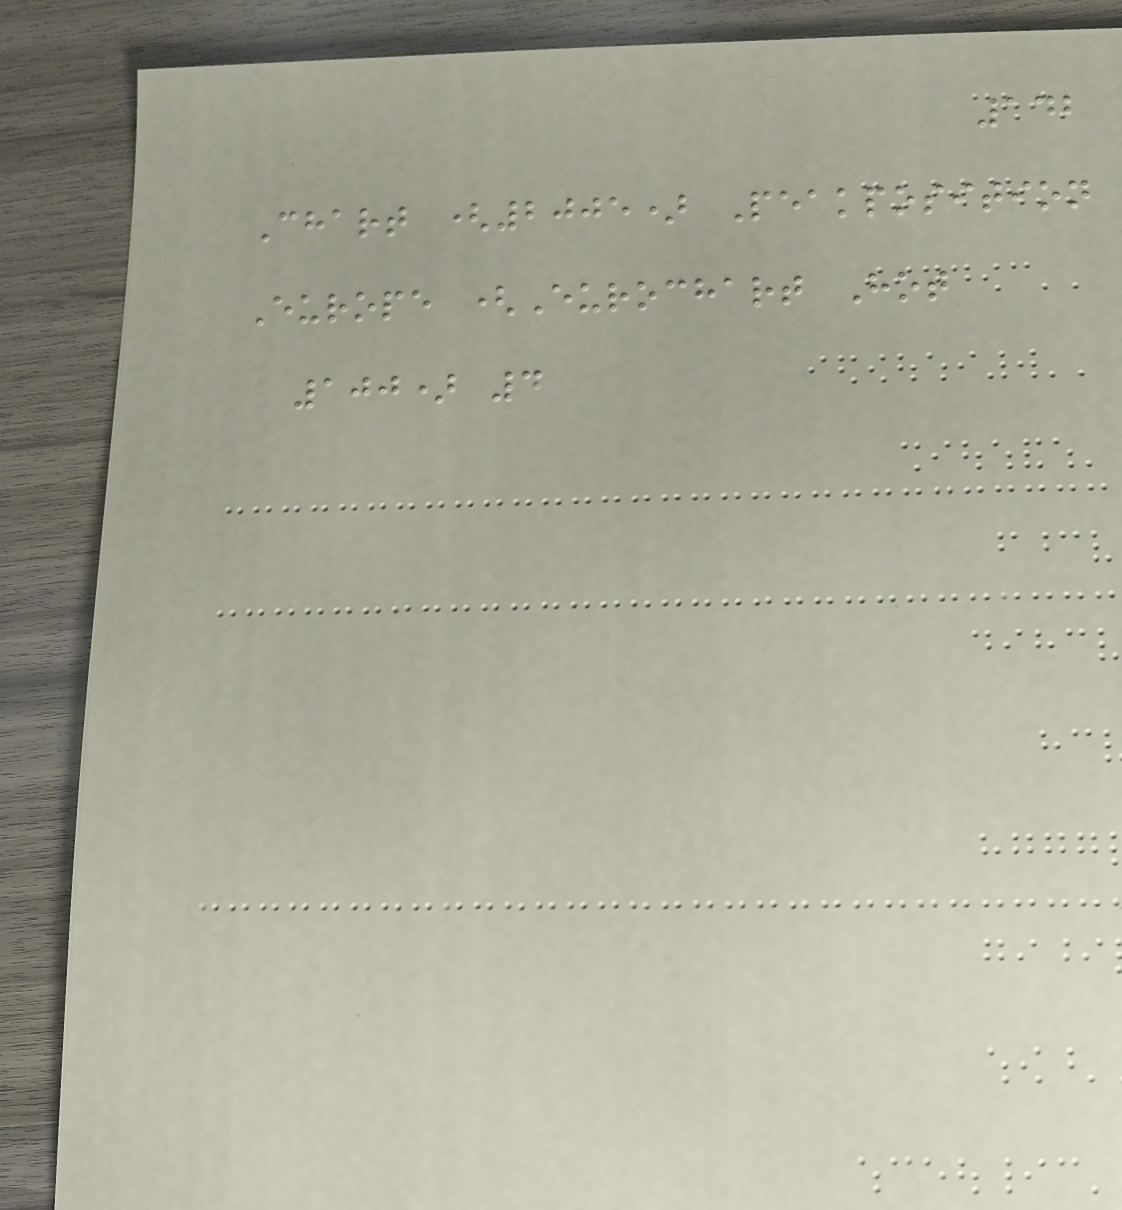142
Chart (2005) Peakposition
Europe (Eurochart Hot
100) 4
